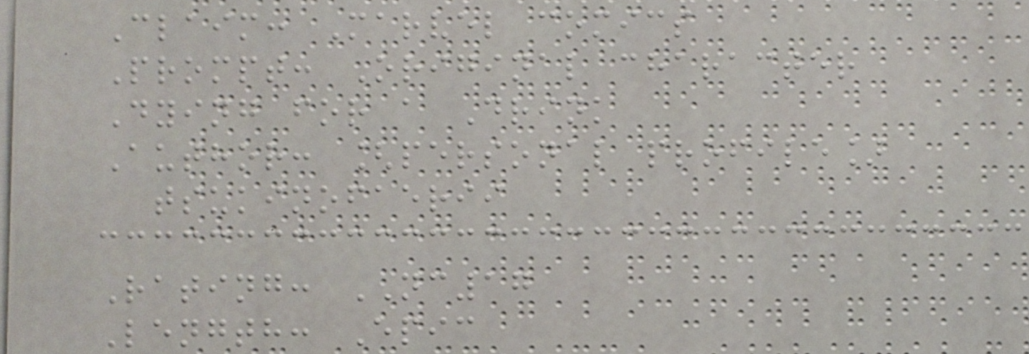Claim: Marvel comics
Prompt: Original character
Dying for a Drink
Author: [personal profile]
tsukinofaerii
Rating: NC17
Length: Epic
